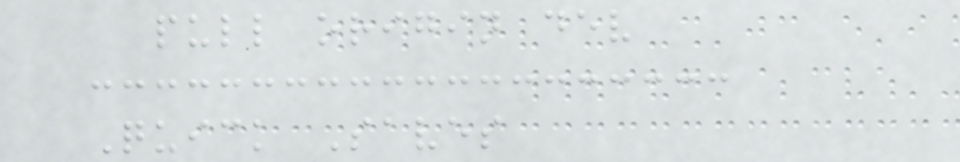pull origin dev
Quick Saves
